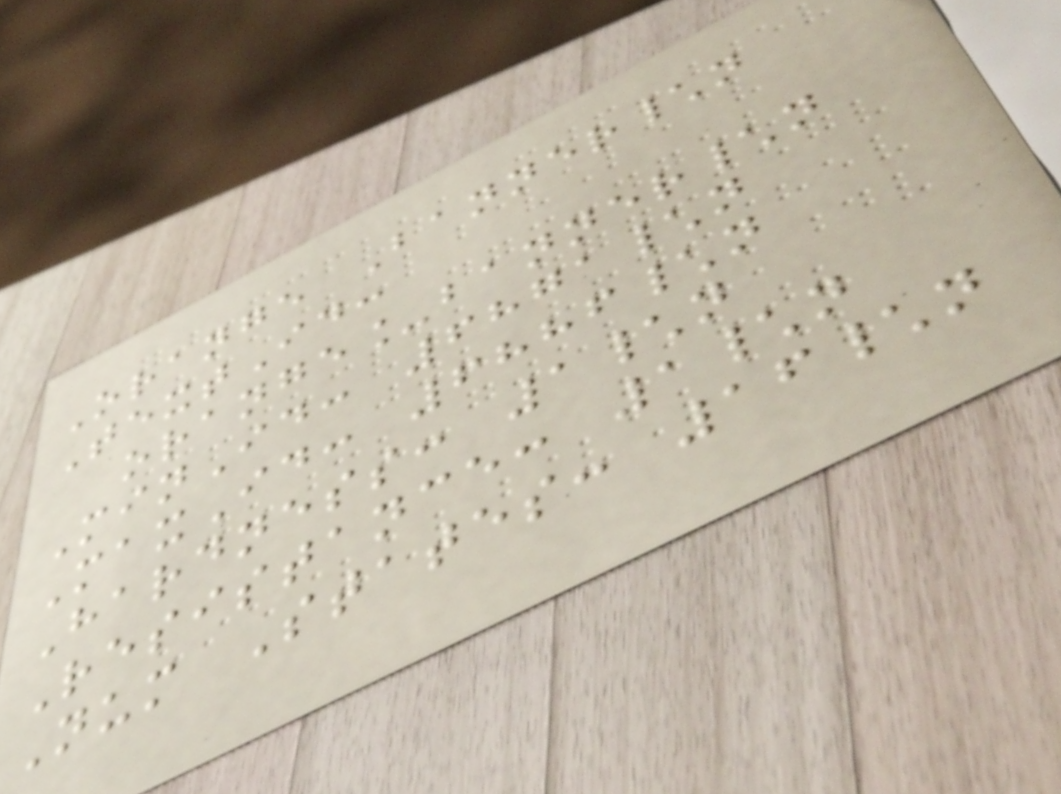Orange Banner\n
TextId:
orange_banner\n
MinId: 6871\n
MaxId: 6886\n
Hardness: 1\n
Resistance: 1\n
Num States: 16\n
